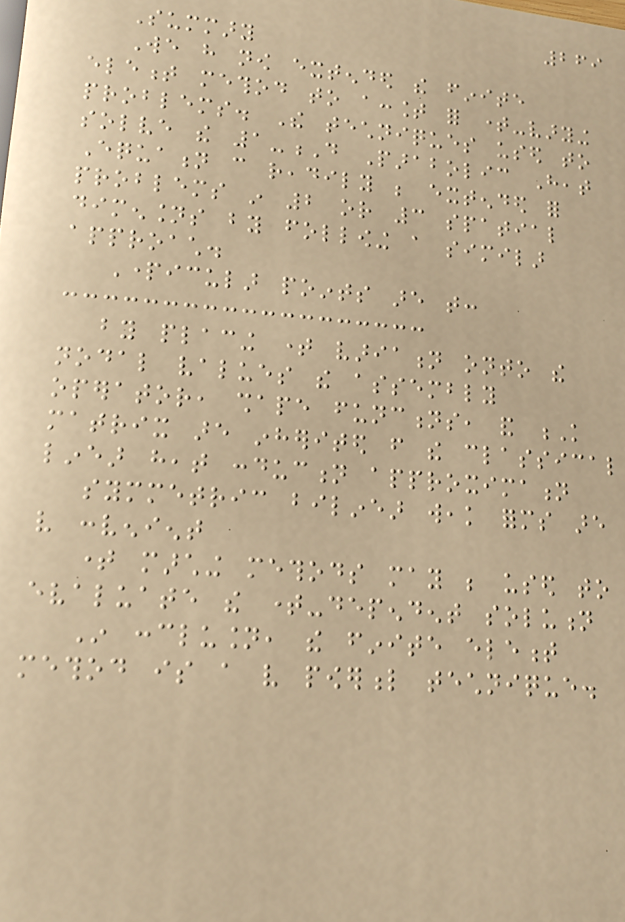269
Summary
We have now extended the finite
element method to account for time-varying
problems. The techniques used to
solve the 1-D Parabolic Heat
Equation can readily be extended for
problems in 2 or 3 spatial
dimensions by following a similar
approach.
Particular points are that:
by placing time variation onto the
nodal values the assembly
operator, shape functions, and K
matrix are inherited from the classical
linear heat conduction approximation
symmetric bilinear weak forms are
very convenient
time marching methods may be used to
evaluate the time-dependent solution
In conclusion, the finite element
method is a very powerful technique.
